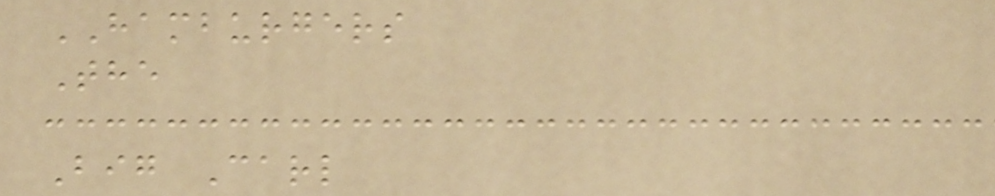HAMBURGERS
The
Big Carl
